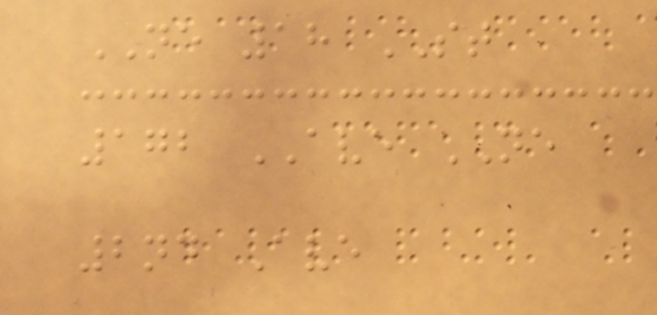NE 18 ST
172 AVE NE
2nd Ave
